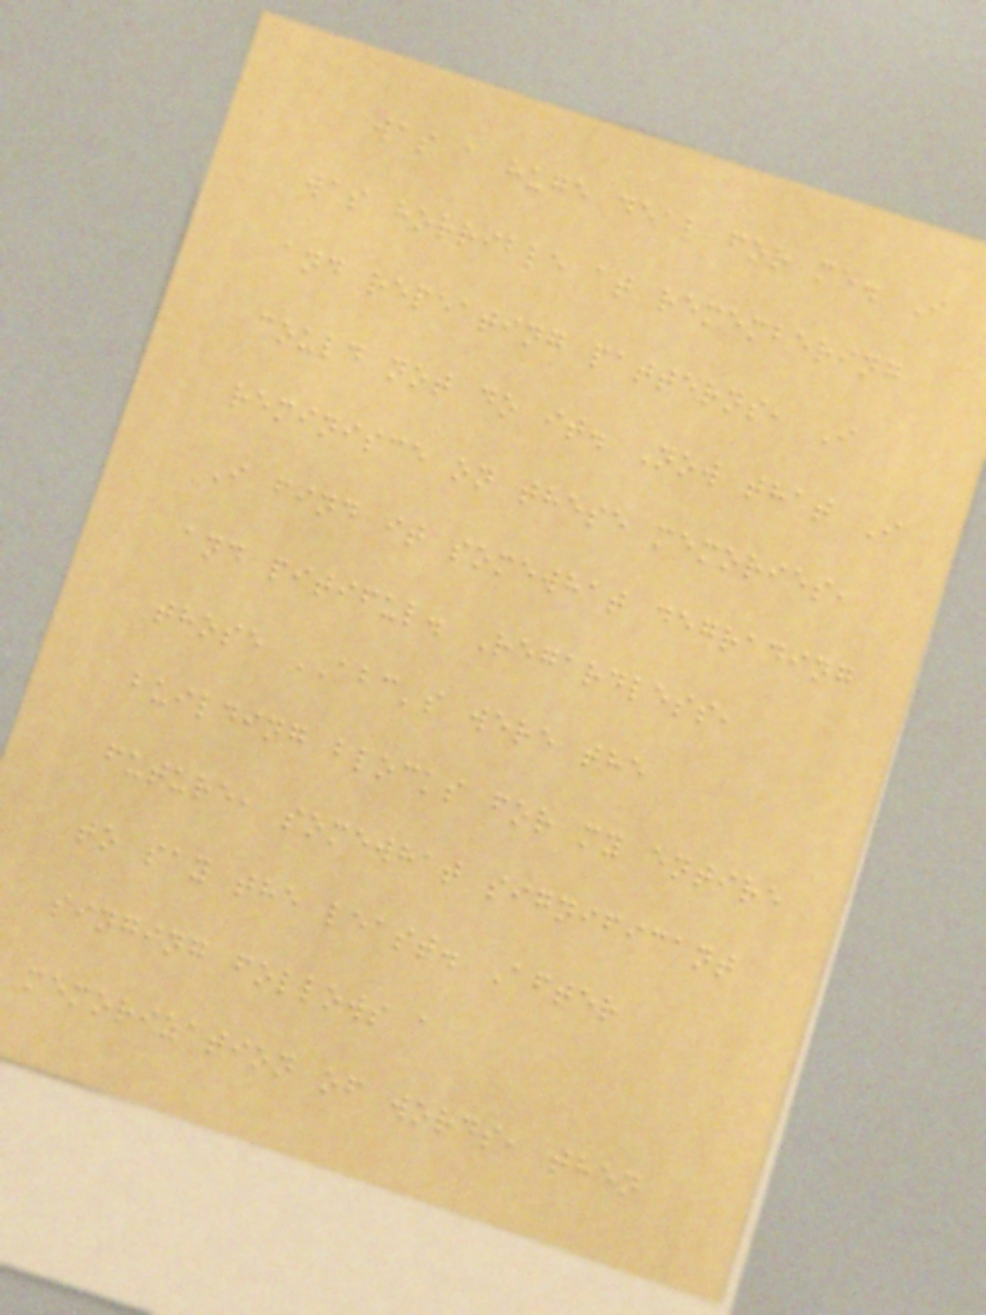was a huge deal for me. I
was horrible at remembering
and repeating patterns, I
could not do it. Now that I
reminisce on these memories,
I find it somewhat degrading
and pitiful. Regardless,
those ABC's were the
building blocks for my entire
future, somewhat significant
to say the least. After
singing follows a
memorization of words, then
